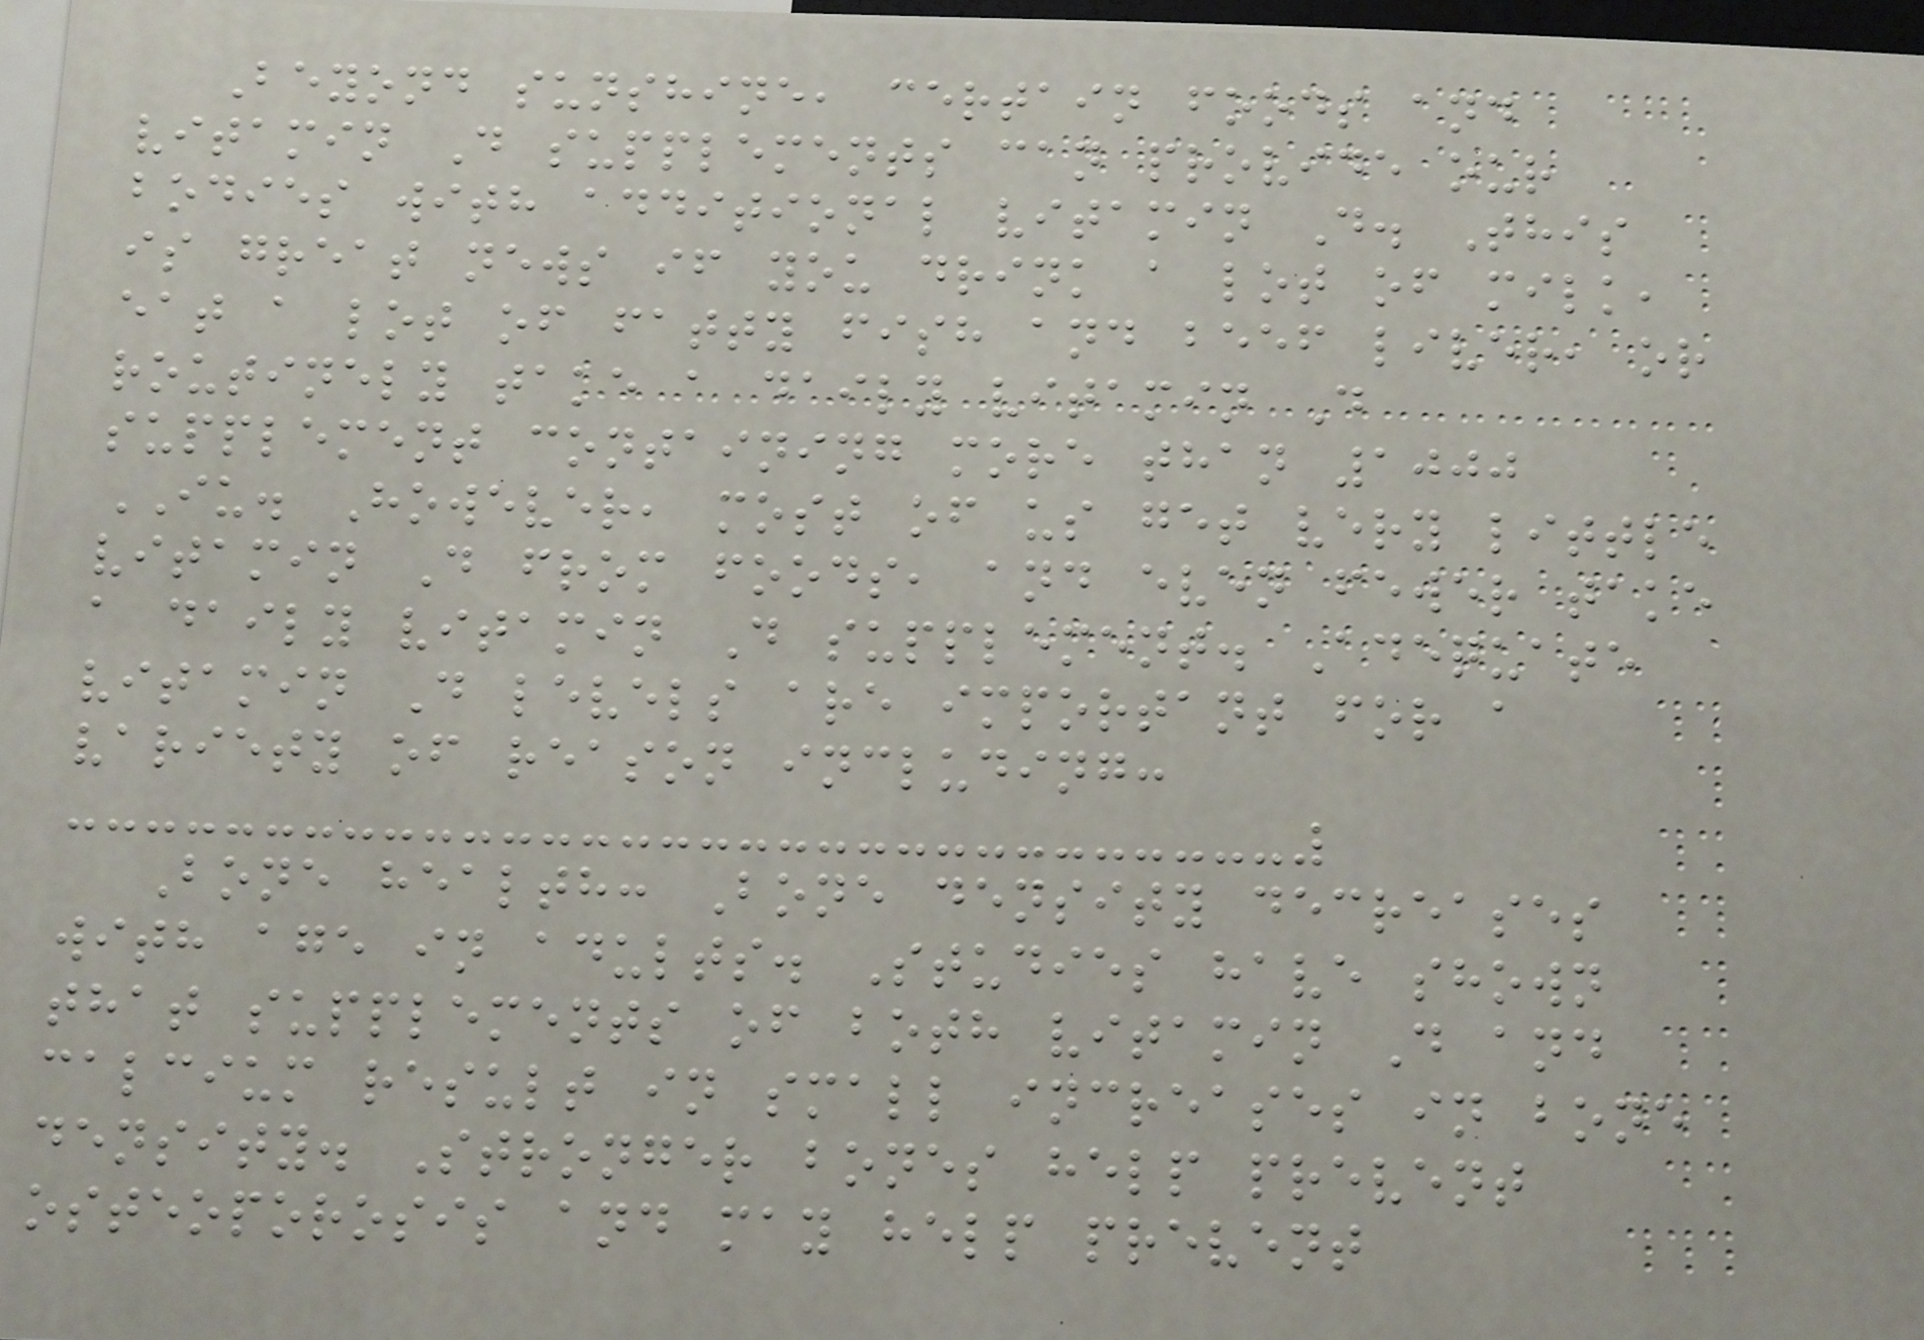Beyond sunshine, certain foods and
vitamin D supplements can provide our
bodies with additional vitamin D. This
is great news if you drink a lot of milk,
eat a lot of fatty fish and beef liver, or
routinely take a daily vitamin D
supplement containing more than 1000
IU. However, most of us get very little
vitamin D from foods, and even fewer take
a daily vitamin D supplement. Adequate
vitamin D levels are important for a
variety of reason including:
Bone health: Bone density decreases
with age in adults. Studies have shown
that supplements of both vitamin D and
calcium result in small increases in bone
density. Stronger bones help prevent
osteoporosis and may help prevent
